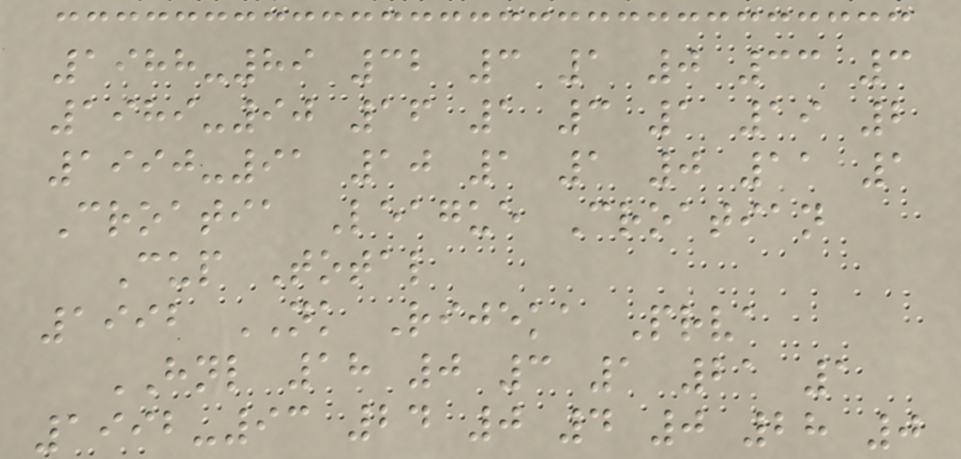1988-89 32 3 1 0 33 3
1989-90 16 1 3 1 19 2
1990-91 10 1 1 0 11 1
Croatia League Croatian
Cup Total
1992 NK Rijeka Prva
HNL 18 0 3 1 21 1
1992-93 24 0 4 0 28 0
